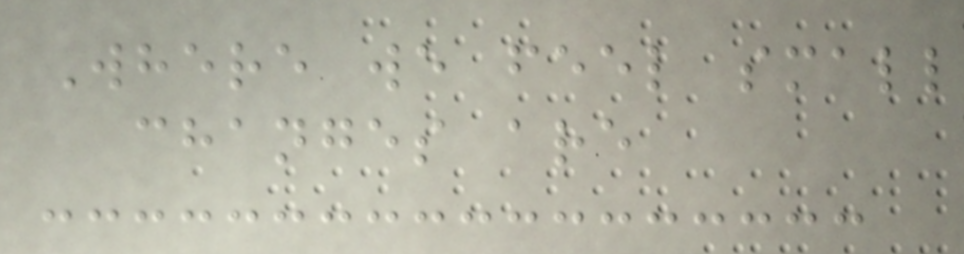Where we feel small
changes are
